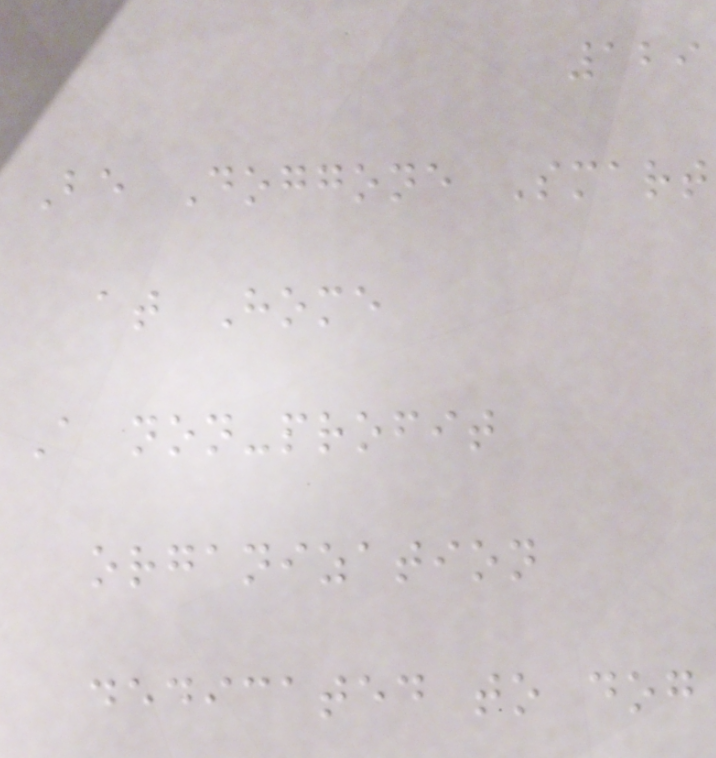129
Be Doggone Smart
at Home
A non-profit
organization
dedicated to dog
